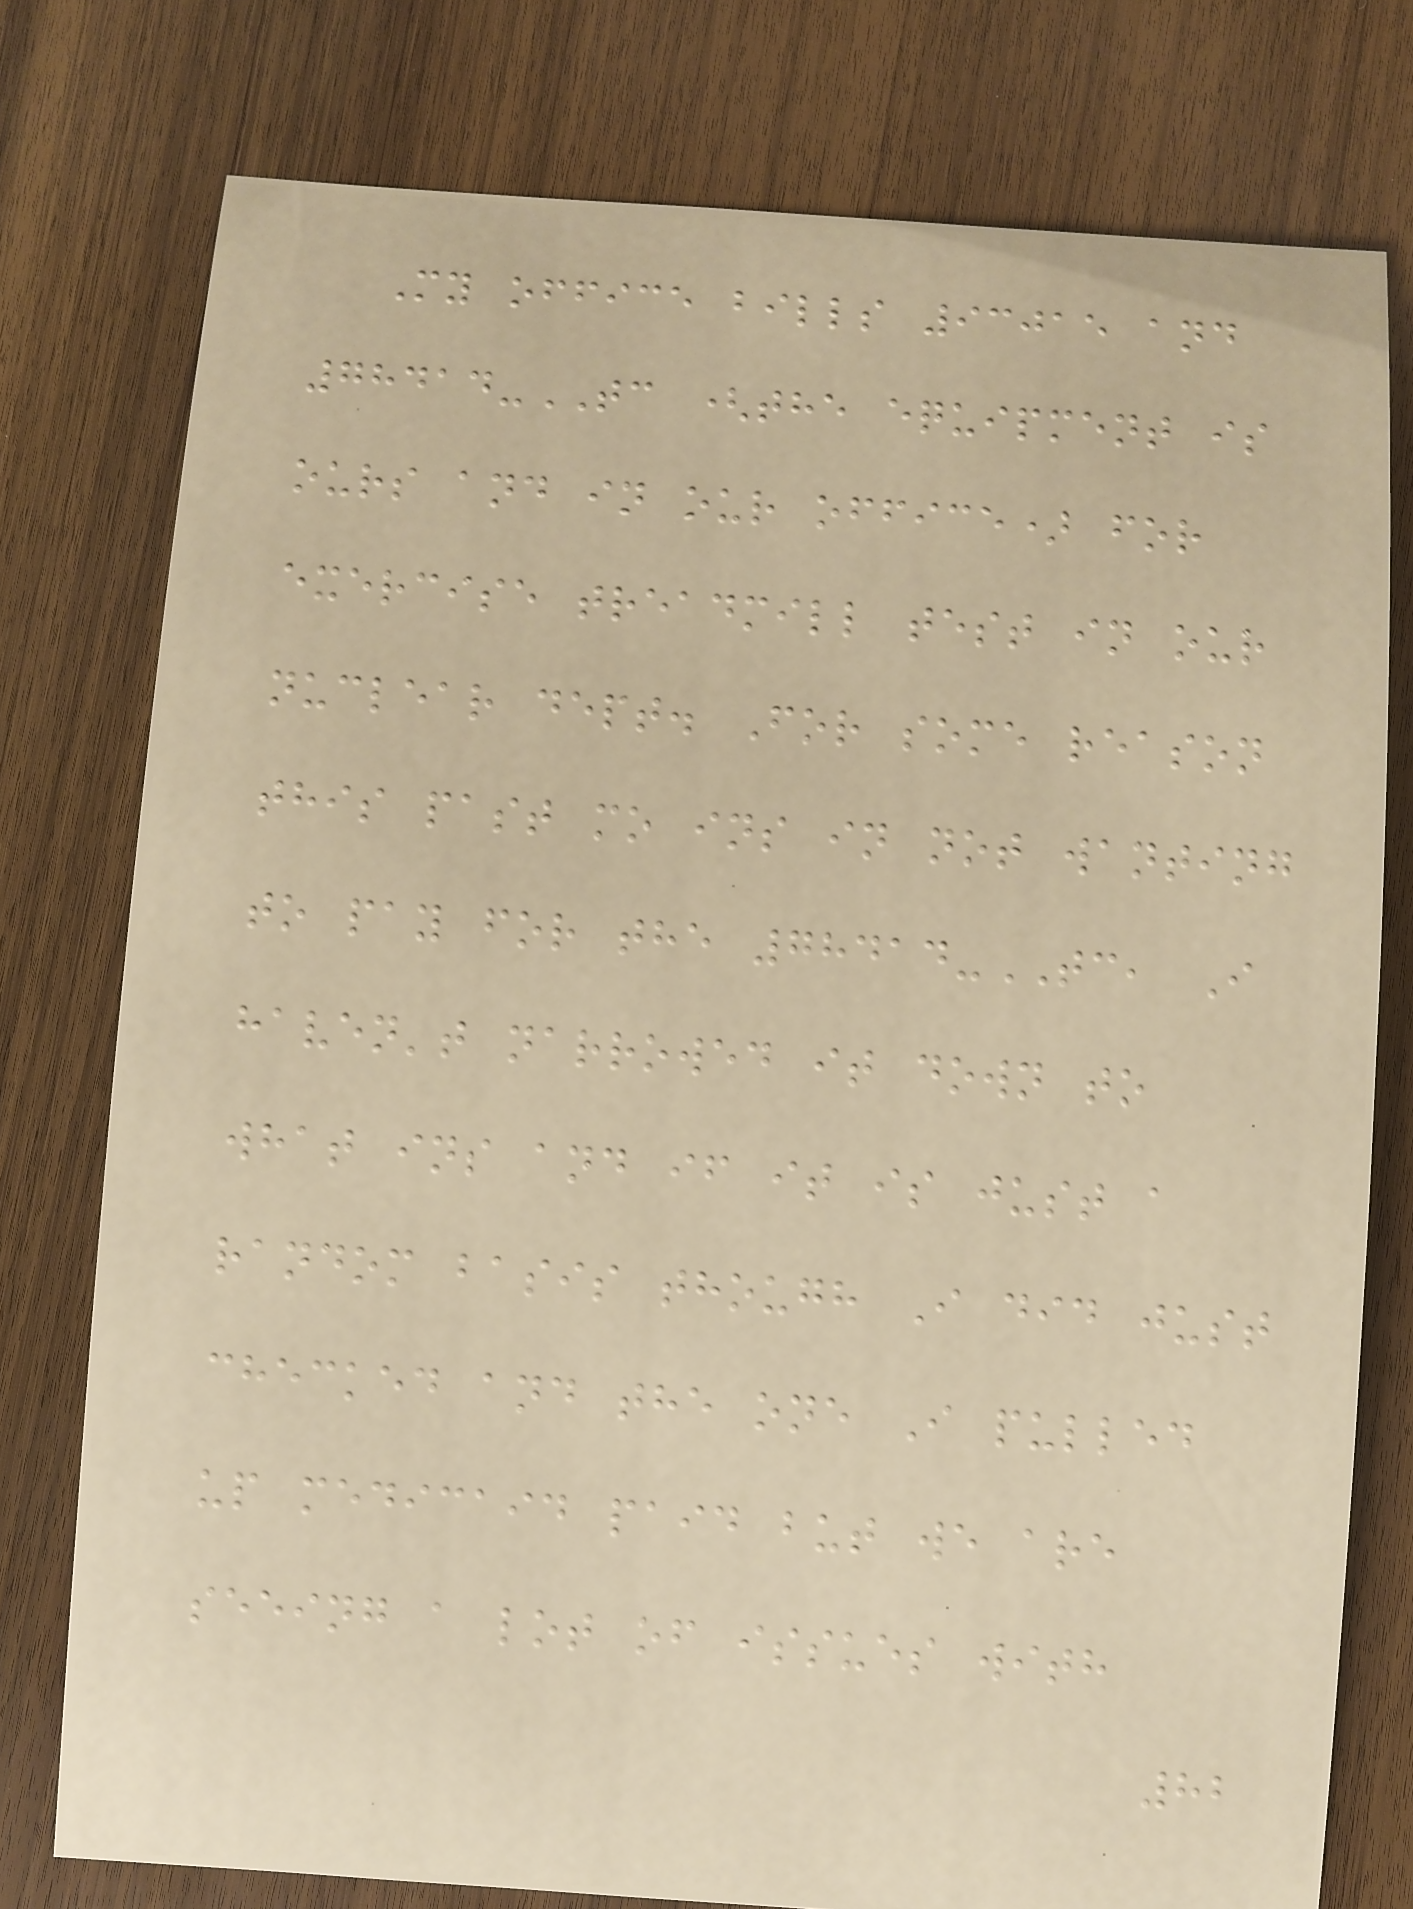My office bills 93015 and
78414-TC (the equipment is
ours and in our office) for
exercise treadmill test in our
nuclear dept. For some reason
this past mo ins in not wanting
to pay for the 78414-TC, I
haven't narrowed it down to
what ins and if it is just a
random basis though I did just
checked and the one I pulled
up medicaid paid but we are
seeing a lot of issues with
82
